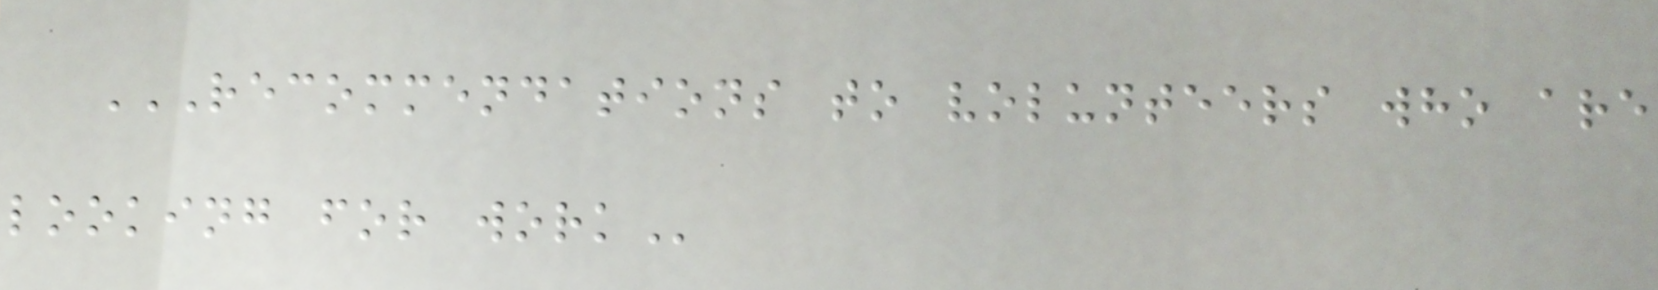RECOMMENDATIONS TO VOLUNTEERS WHO ARE
LOOKING FOR WORK
